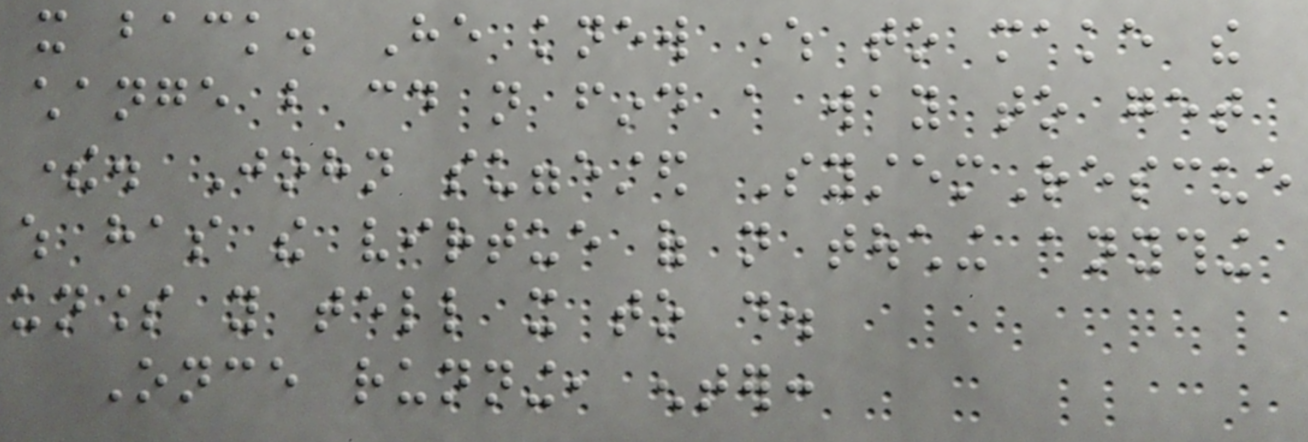it back. He knew where to make the
change but could not find a way to get
there. John suggested SystemRescue
which has the virtue of not touching anything
unless you tell it to do.
Once running, enter:
